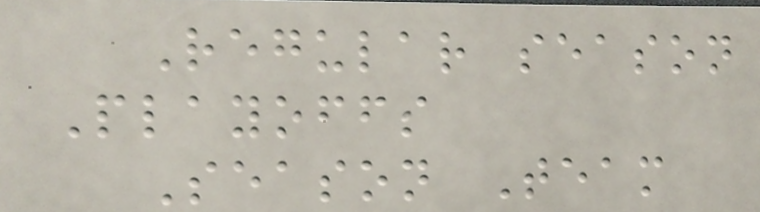Regular season
Playoffs
Season Team
